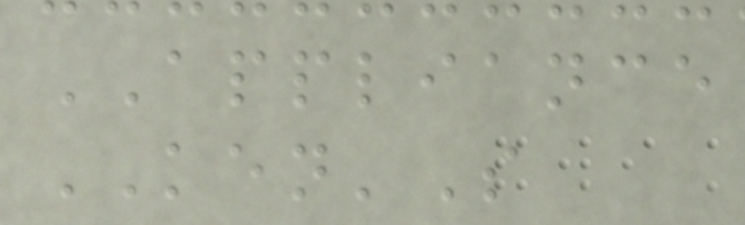APPLIANCE
KEN'S
